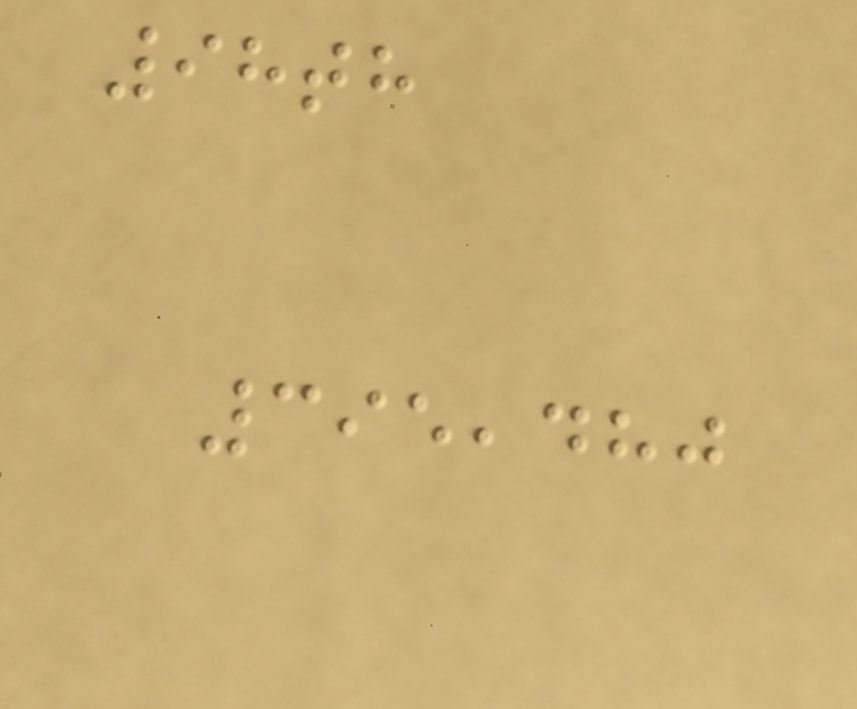98th
395,480
